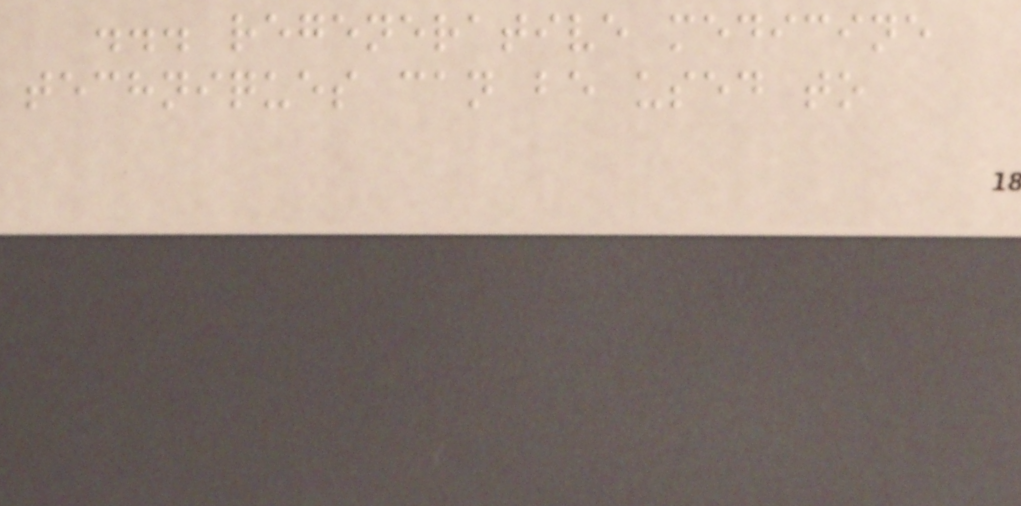... regenerative medicine
techniques can be used to
